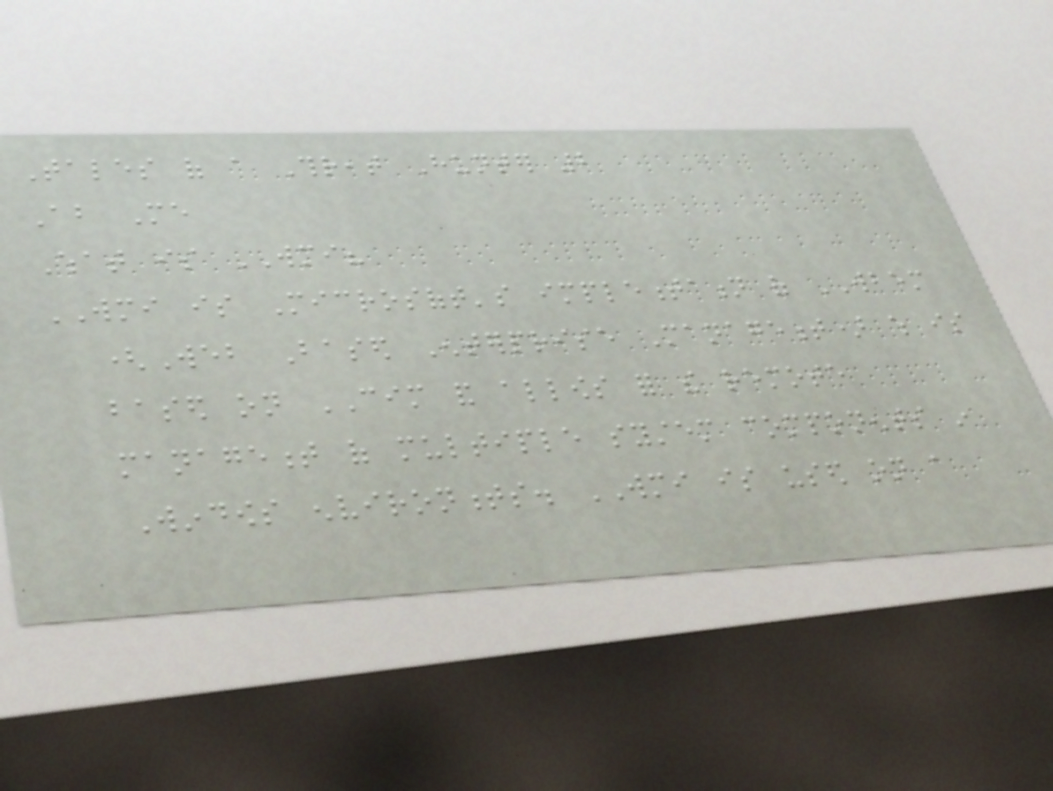Tales of a Threat Hunter 2
About Me
What is WMI?
WMI is Microsoft's implementation of WBEM
(Web Based Enterprise Management) which is
based on CIM and allows for the remote
management of multiple system components in
Windows environments. WMI is used on a
